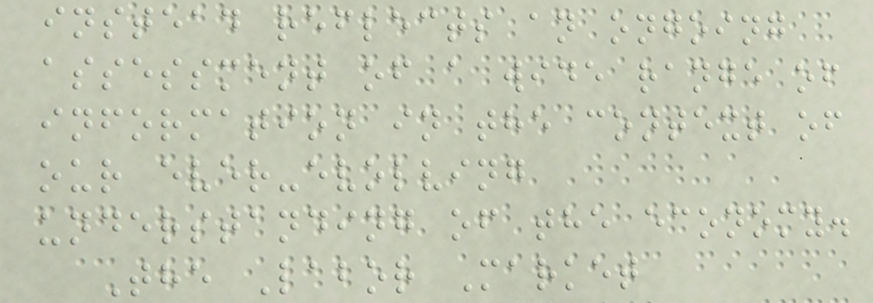instead reflects an ongoing
assessment of a wide range of
information in the context of
our ever-evolving
understanding of the economy.
The Labor Market
